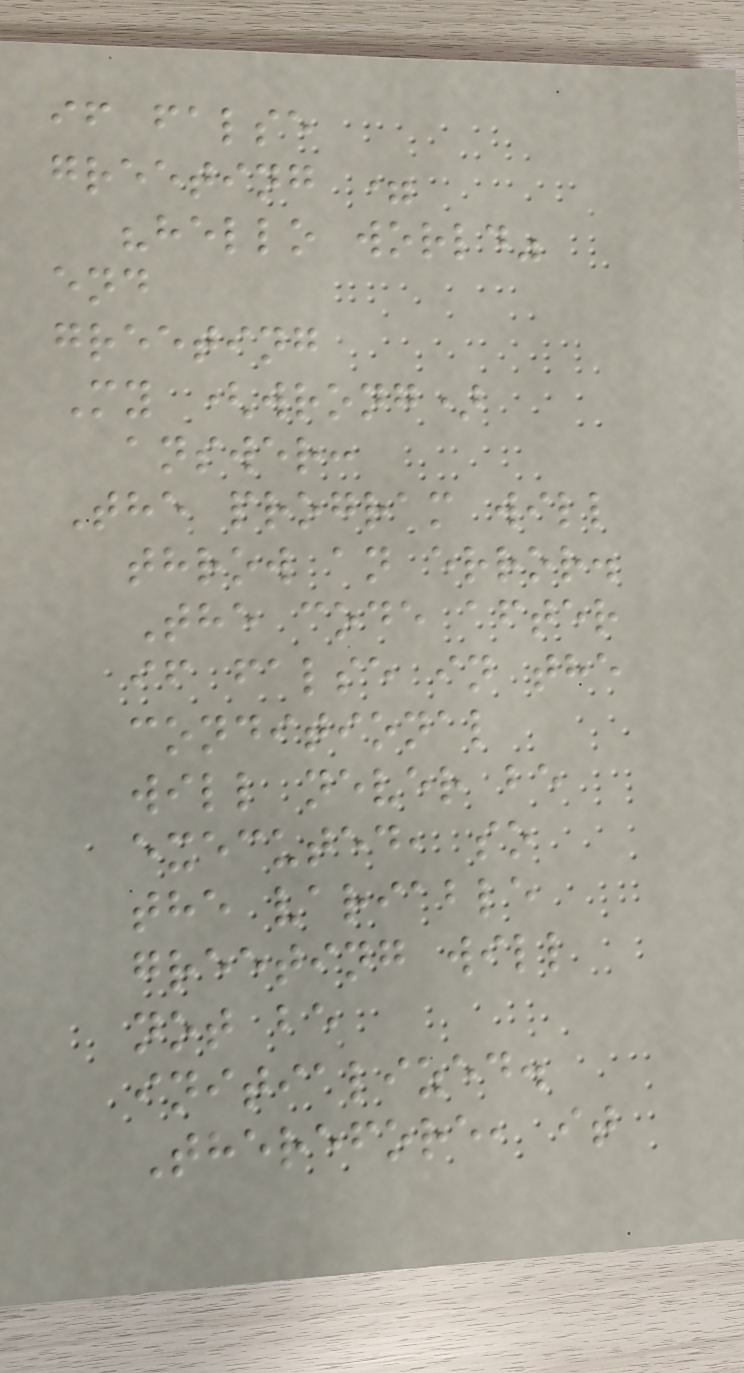if false
greeting =
"hello world"
end
greeting
My (wrong)
answer:
The program will
throw an error.
The code after
if false in the
conditional
will never be
executed, so
the variable
greeting will
not be
initialized.
Therefore, it
